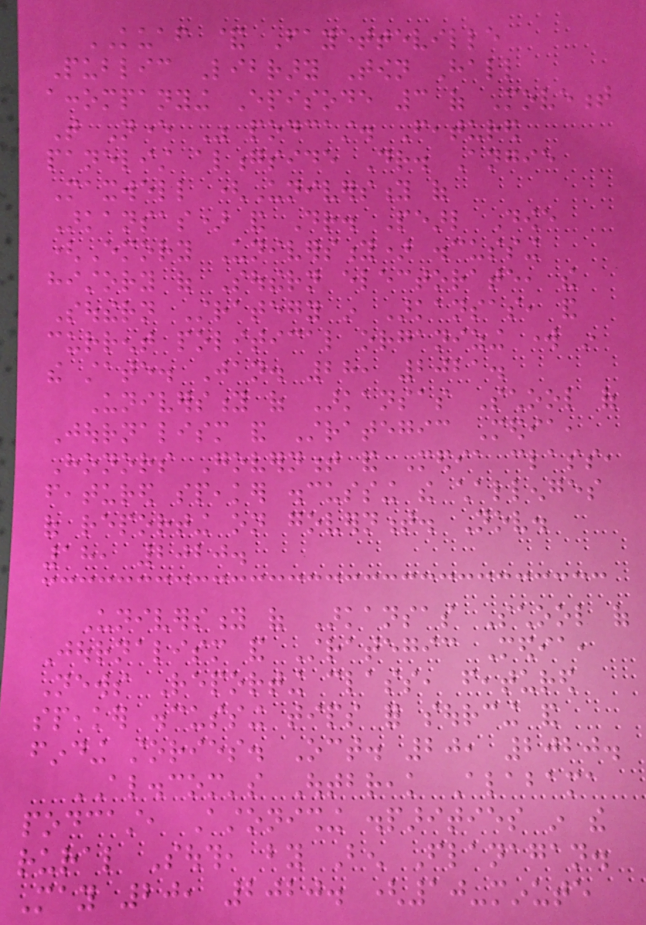KUAF & Fayetteville
Public Library Town Hall
accompanying Episode 3 of Movement
That Never Was podcast. Featured
panelist alongside Dr. Angie
Maxwell (University of
Arkansas) and Dr. Pearl Dowe
(Emory University) discussing
history of Southern electorate, the
Southern Strategy in Arkansas, and
current political organizing work in
the state. Jan. 28, 2021.
University of Arkansas School of
Journalism and Strategic Media,
Honors Government and Media class,
featured speaker discussing the challenges
of reporting on government. Nov.
18, 2020.
University of Arkansas School of
Journalism and Strategic Media,
News Reporting class, featured
speaker discussing tips for sourcing and
finding stories. Oct. 20, 2020.
AL.com's Outbreak Alabama
podcast, Astonishing disparities in the
rural South, by Ben Flanagan.
May 20, 2020. (10-minute
